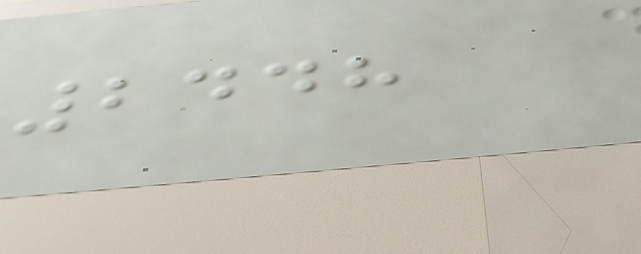2448
